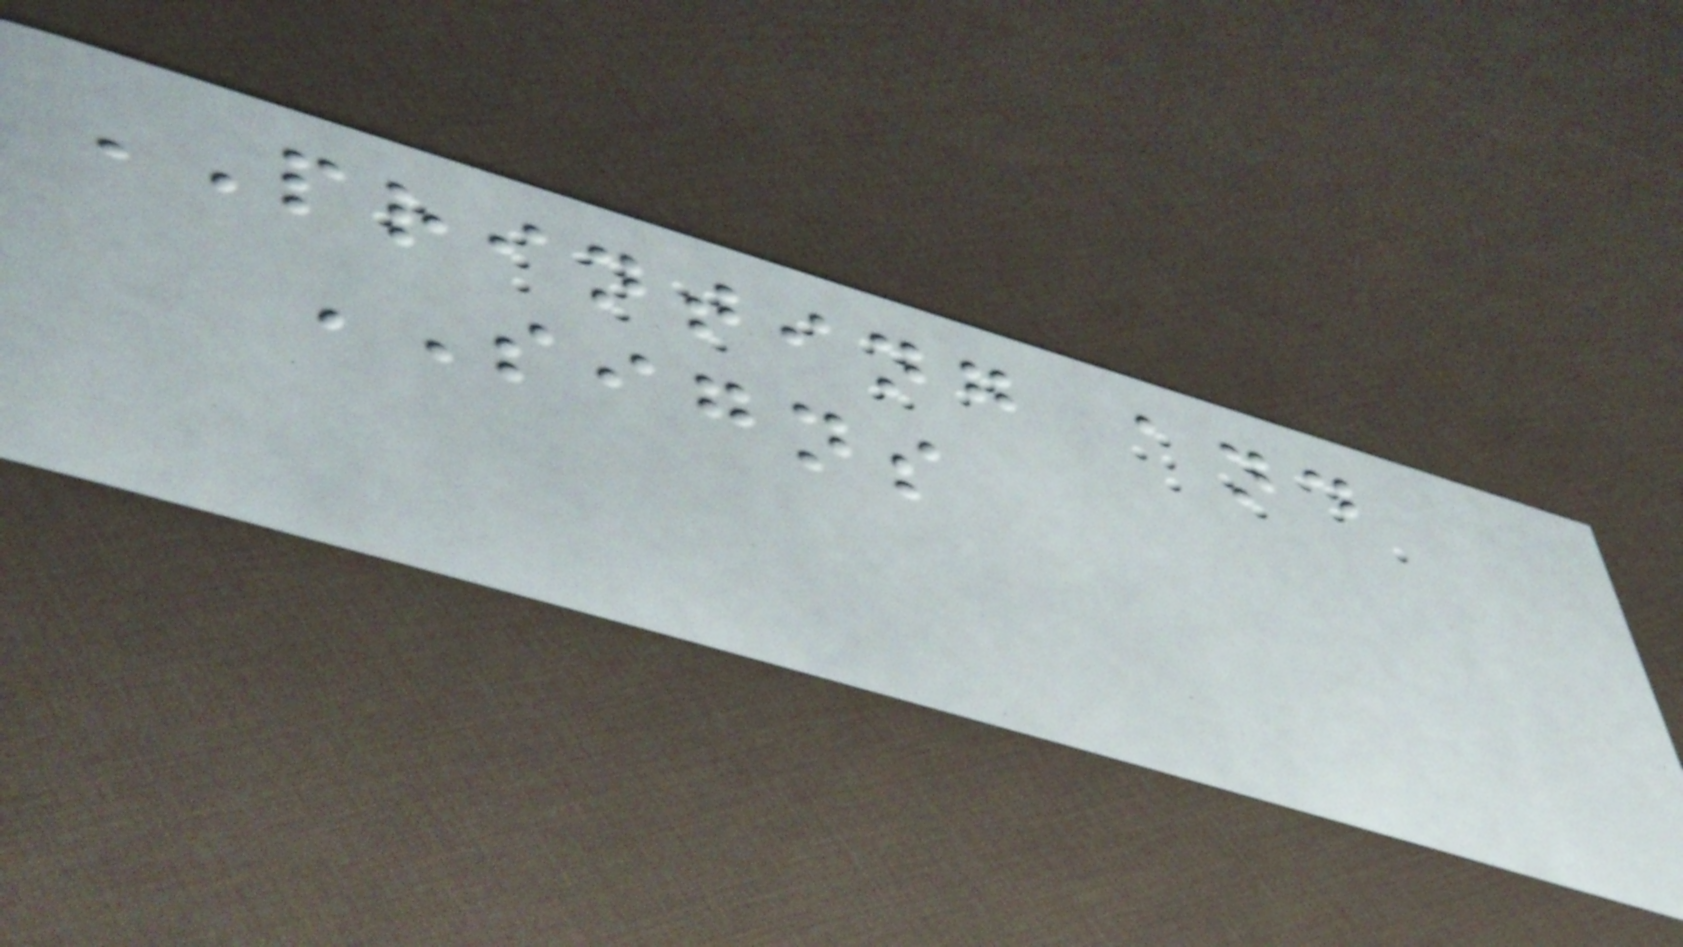PRINTING and
SIGNS
